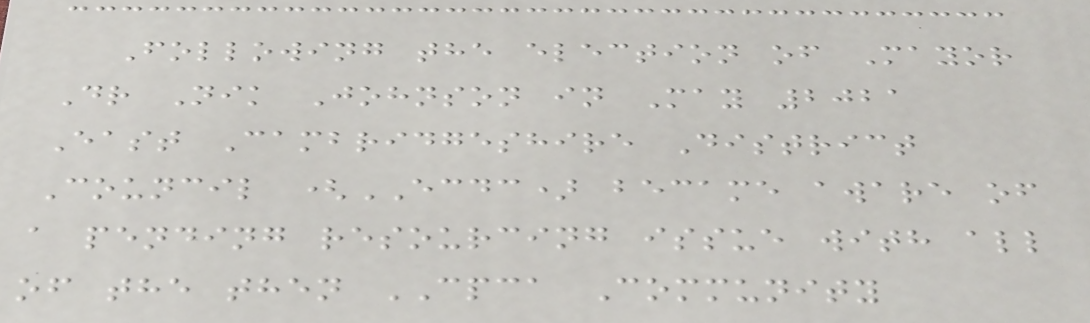Following the election of Mayor
Dr Nik Johnson in May 2021
East Cambridgeshire District
Council (ECDC) became aware of
a pending resourcing issue with all
of the then CPCA Community
